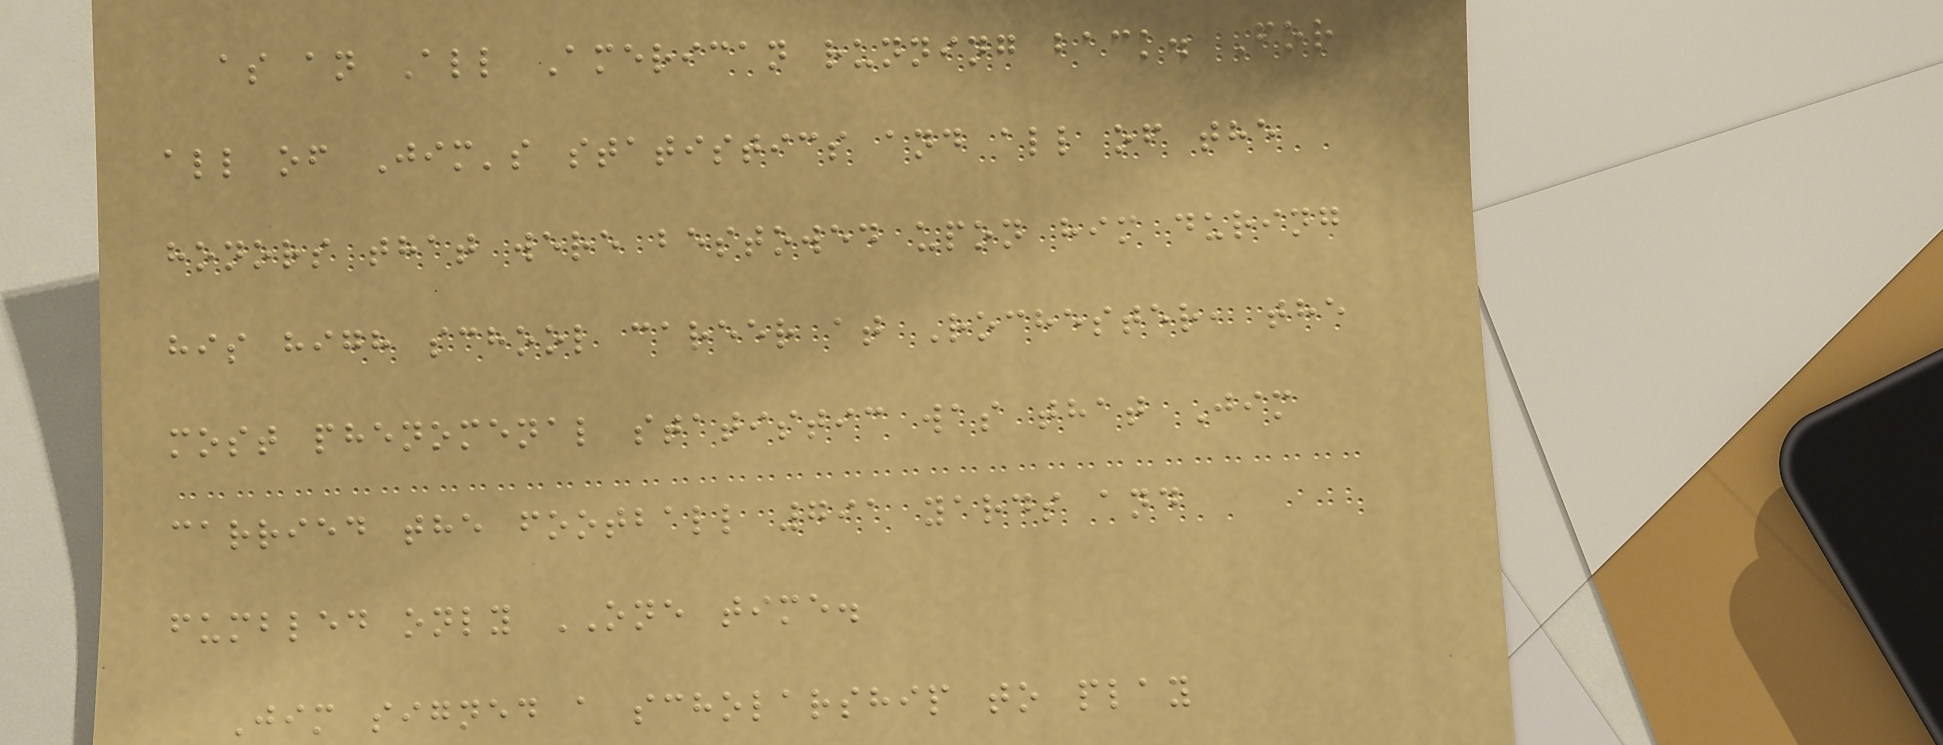as an All American running back. For
all of Jim's statistics and all of the
honors that were bestowed upon him during
his high school career at Rochester, the
most phenomenal statistic was that Jim
carried the football 791 yards and
fumbled only ONE time.
Jim signed a scholarship to play
